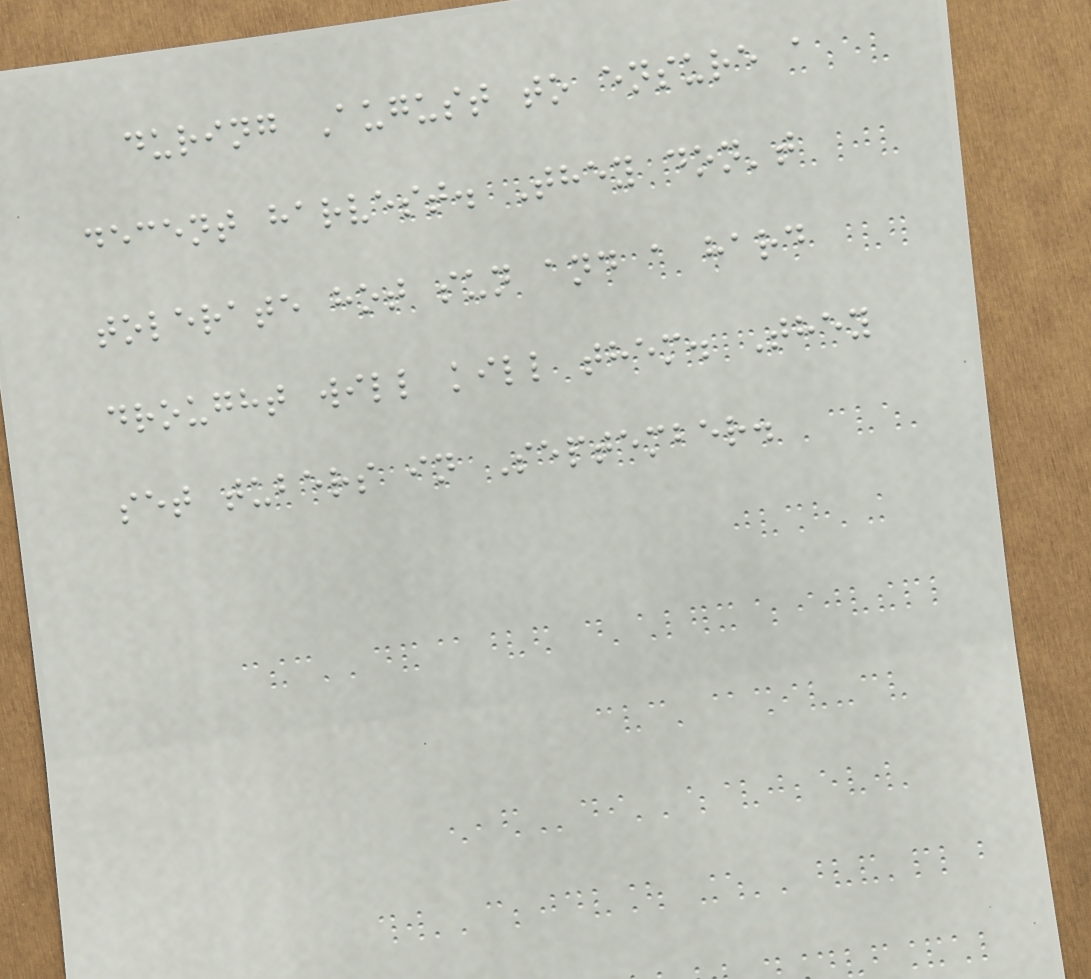during August to ensure a
decent harvest. They don't
tolerate hot sun and a hard
drought will kill them. They
set tubers in September.
